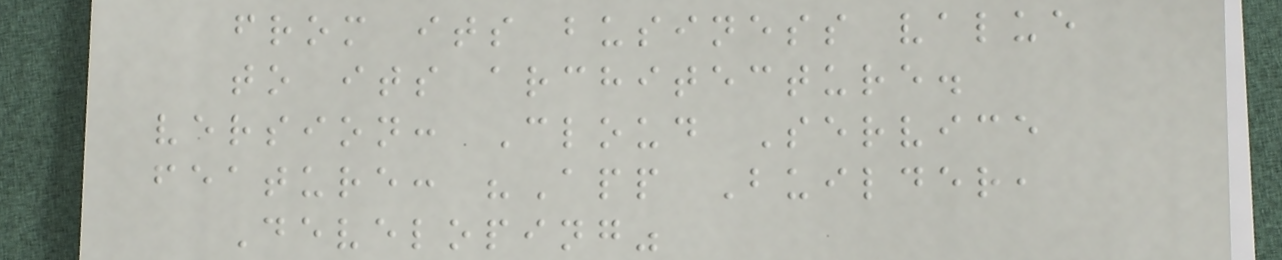from its business value
to its architecture.
version: Cloud Service
feature: "App Builder,
Developing"
